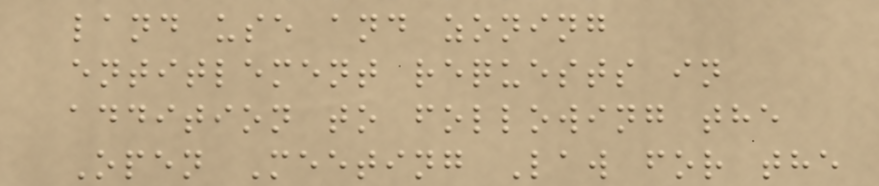land use and zoning
entitlement requests in
addition to following the
Open Meeting Law for the
